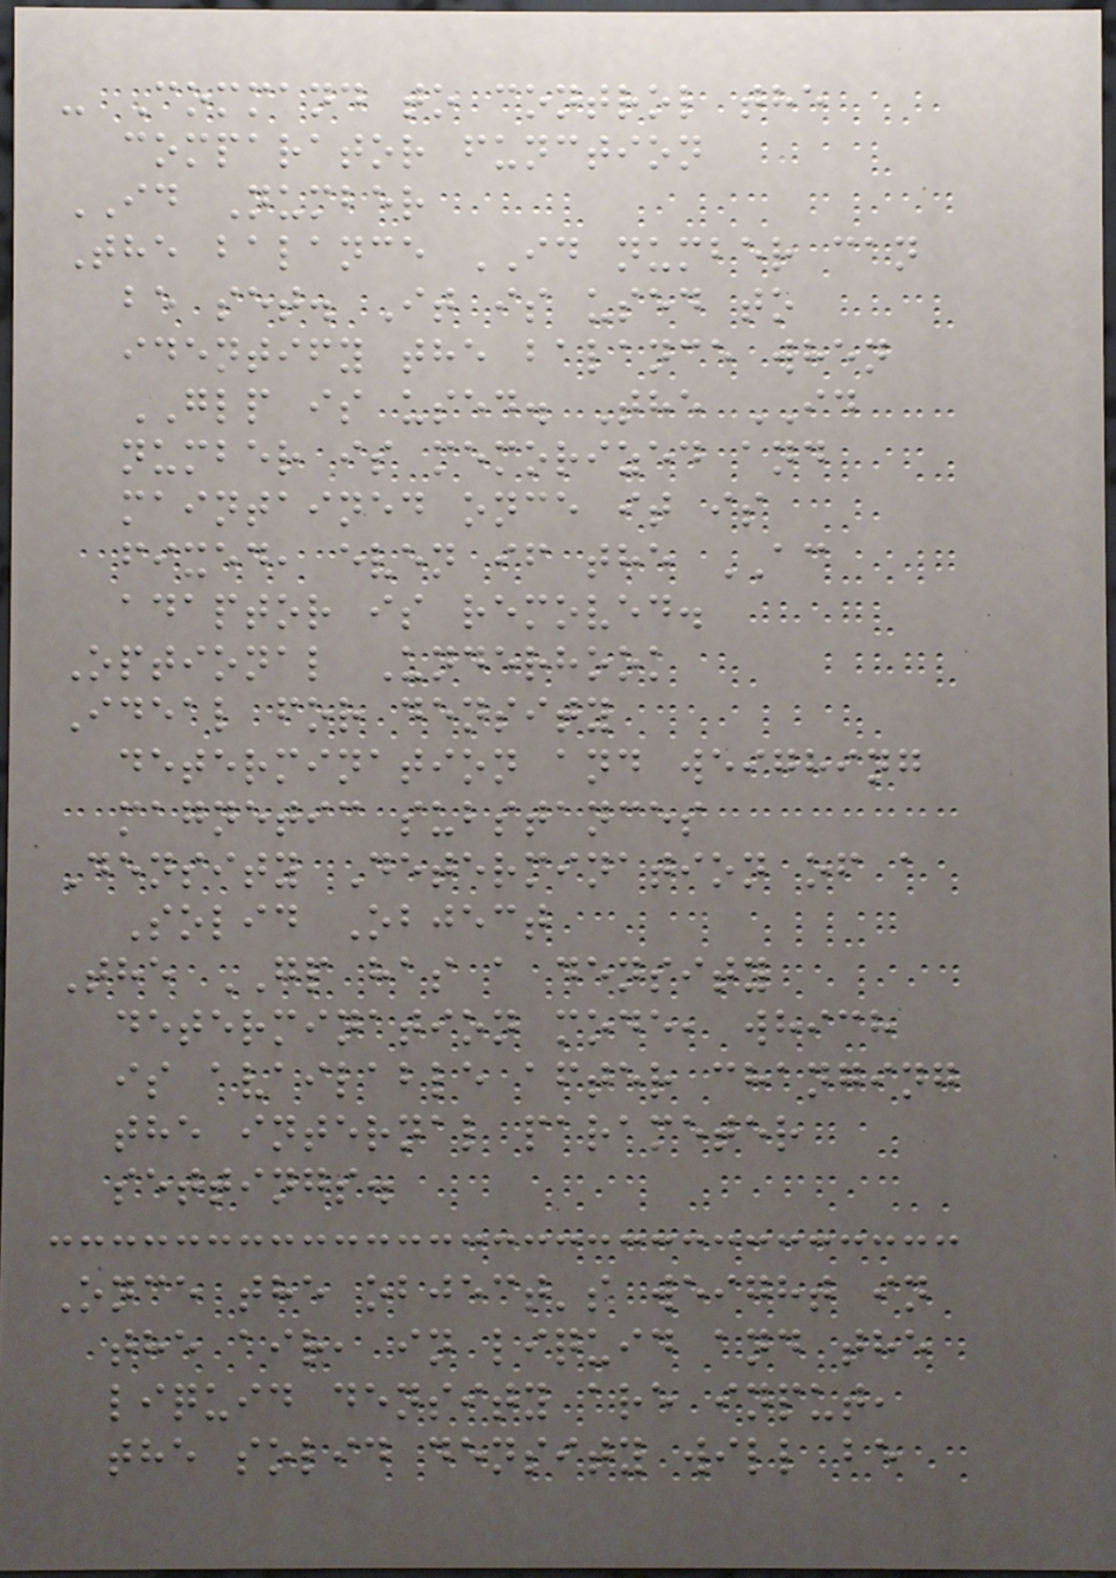- Command to control the
comparator function
ID Number
The balance ID number can
be set. It is used to
identify the balance when
GLP is used. The ID
number is memorized and
maintained once it is
fixed, even if the AC
adaptor is removed.
Optional Underhook
Ideal for density
determination and weighing
magnetic substances
Density Determination of a
Solid Object
The GP has a density
determination mode, which
is available after changing
the internal parameter
settings.
Once the object's weight in
the air, in liquid and the
liquid density are input,
the solid density will be
